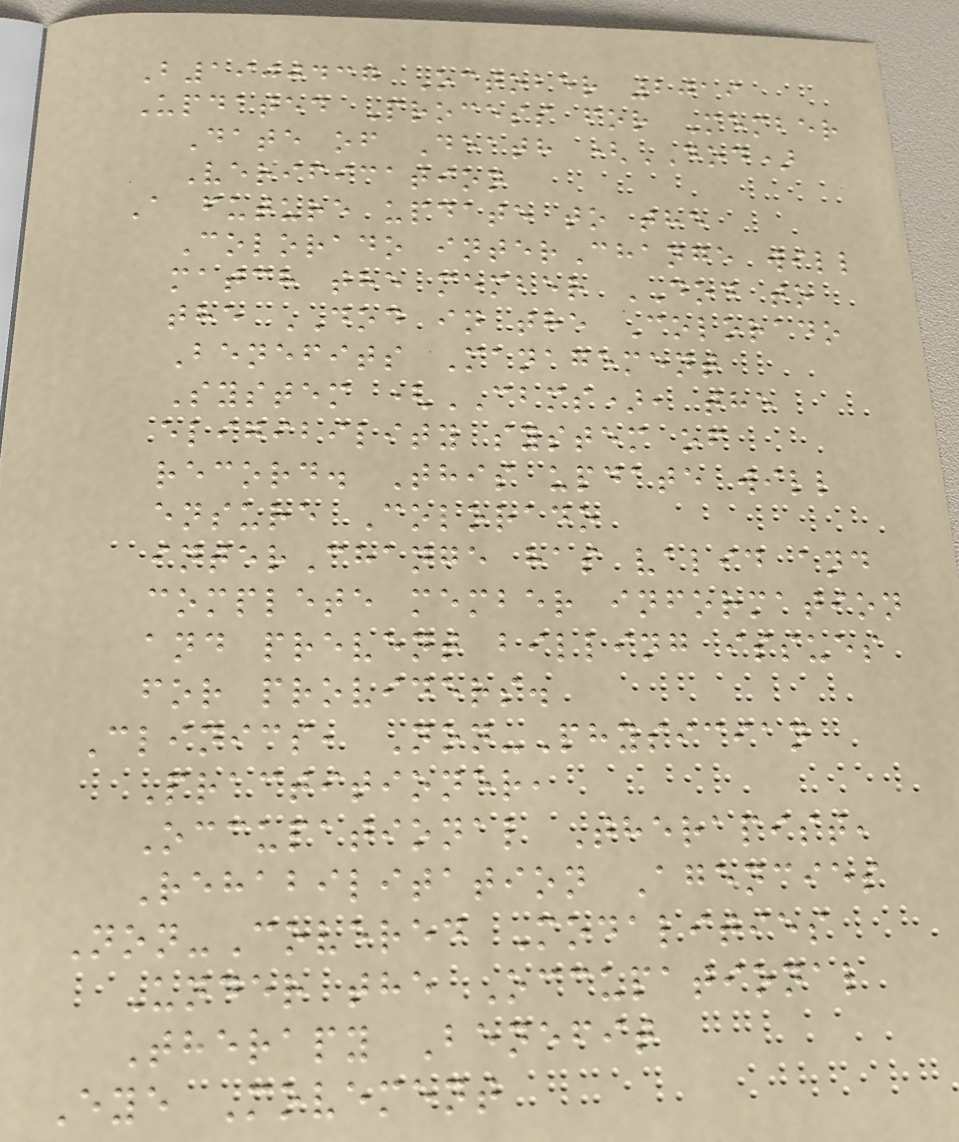B1900437 October 2019
Updated Process for Member
Date of Death (DOD)
Verification
A future update to the
Colorado interChange will
match the member DOD to
the DOD in the Colorado
Benefits Management
System (CBMS), the
eligibility system of
record. This update will
ensure Colorado
interChange has valid and
complete member information
and prevent billing issues
for providers.
Clinics, Non-Physician
Practitioner,
Occupational Therapist,
Rehabilitation Agencies
Non-Covered Modalities
Under the Occupational
Therapy Benefit
Eye Movement
